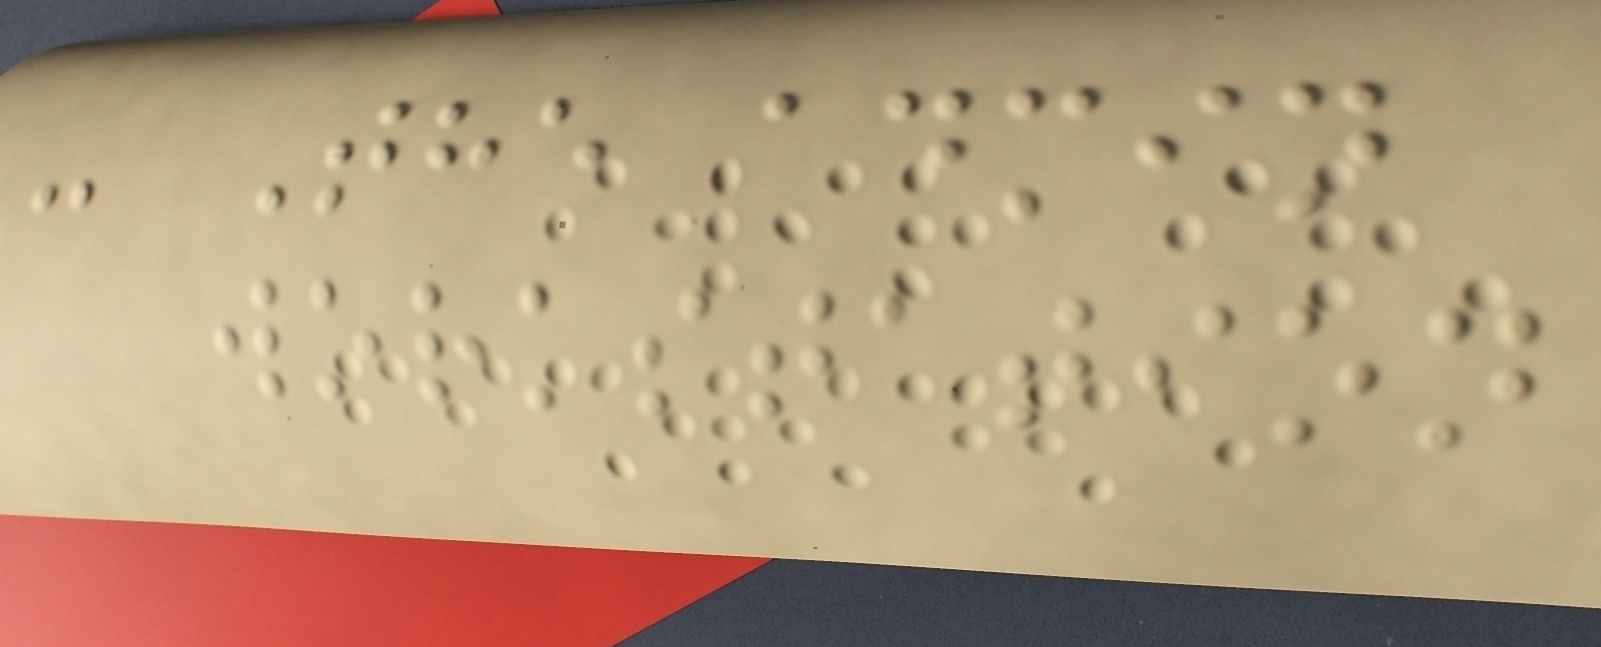- The admin
workstation
